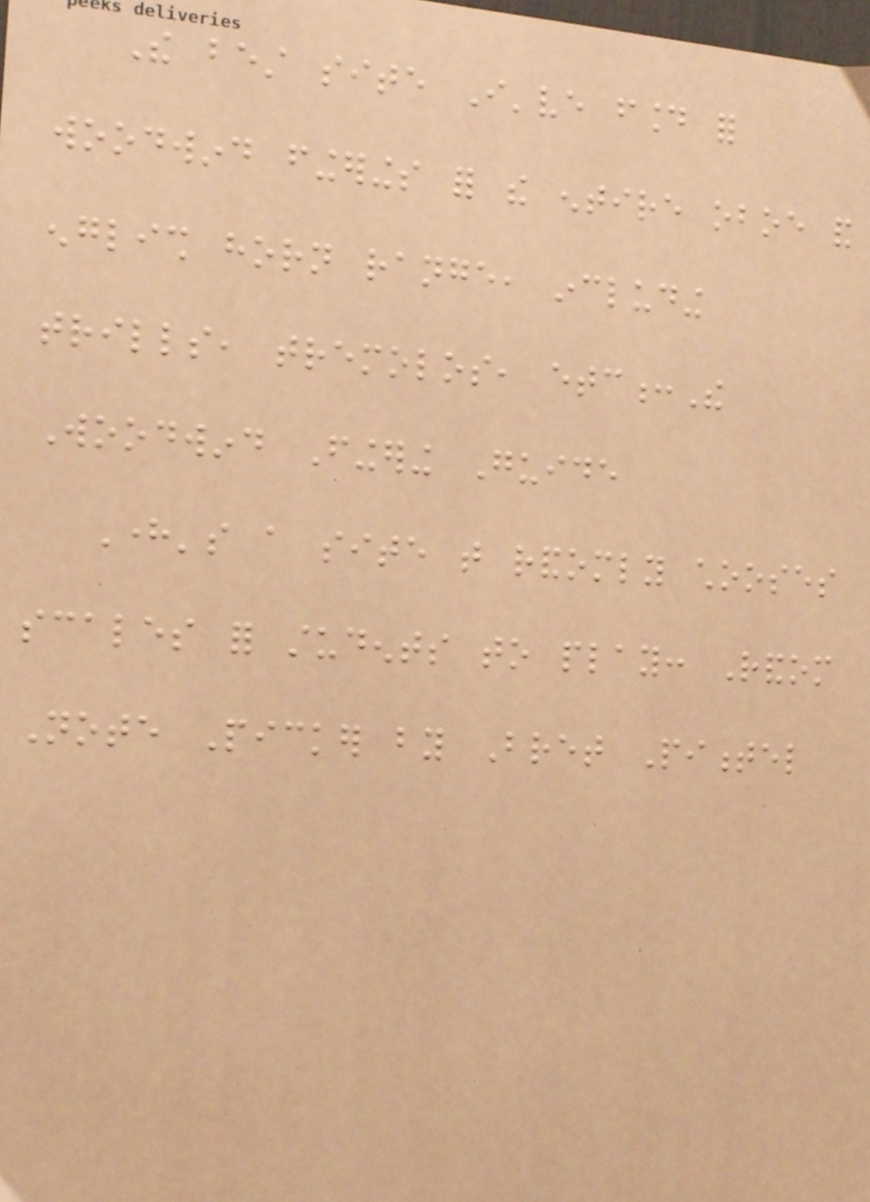The best site I've found for
woodwind fingerings for the entire oboe and
english horn range, including
trills, tremolos, etc:The
Woodwind Fingering Guide
Here's a site that randomly chooses
scales for students to play: Random
Note Picker by Bret Pimentel
